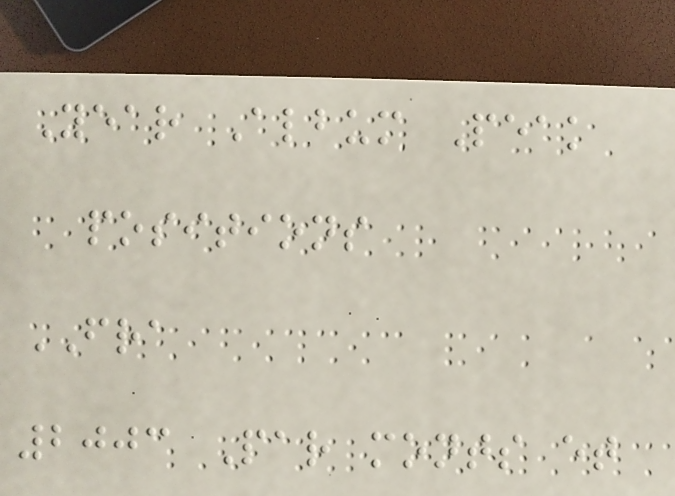Year Album Peak
positions
FRA
2003 Par monts et
